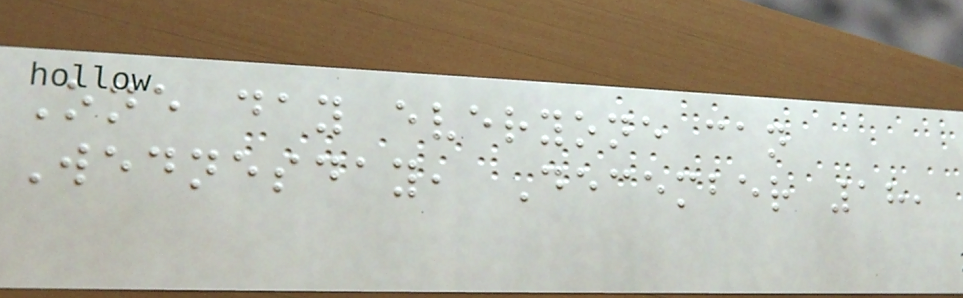One day everyone can
Wednesday, December 18,
